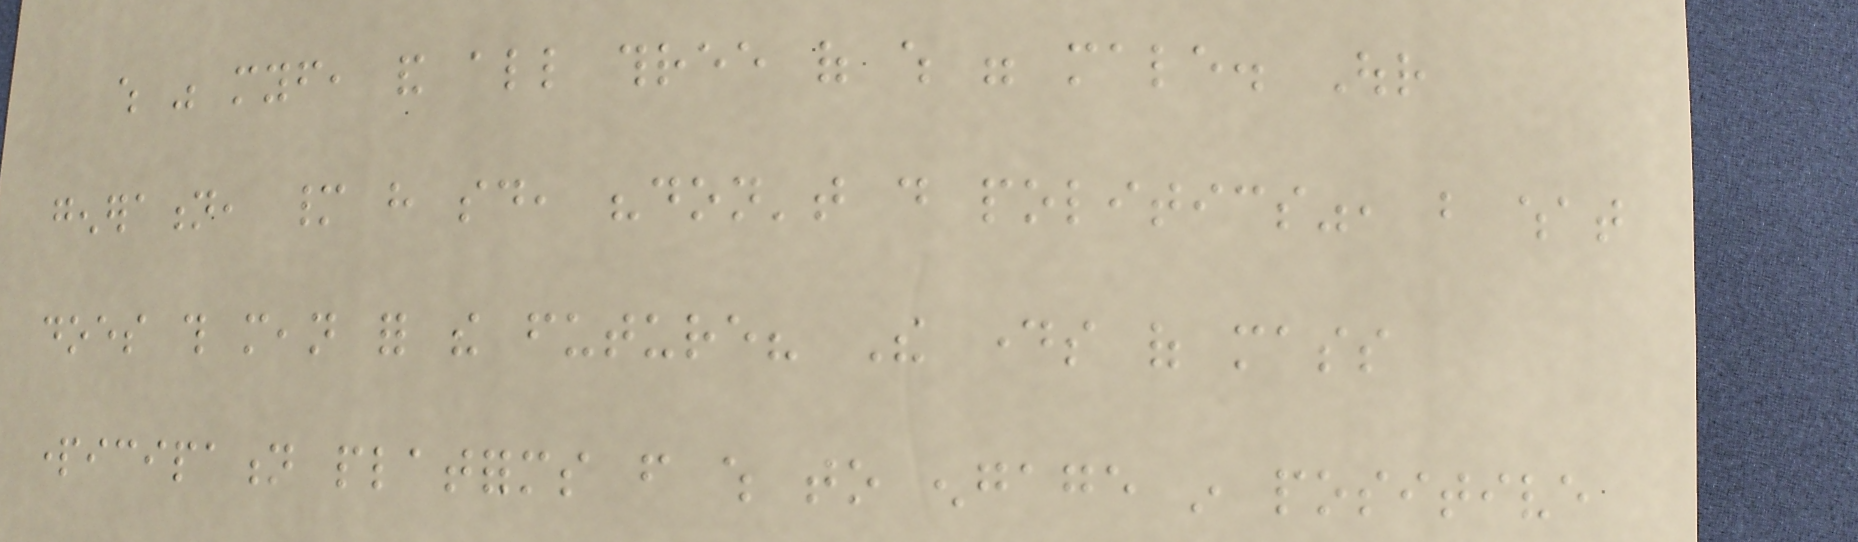which was myself, and all three of which were male. Our
generation, many have said, "don't do politics", but what
does this mean for the future? The days of mass
participation platforms from which to engage in positive
